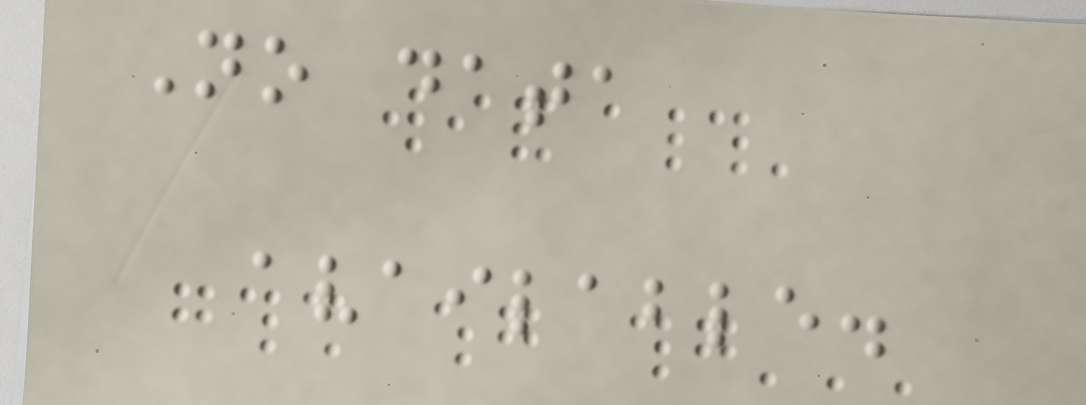No data
available.
